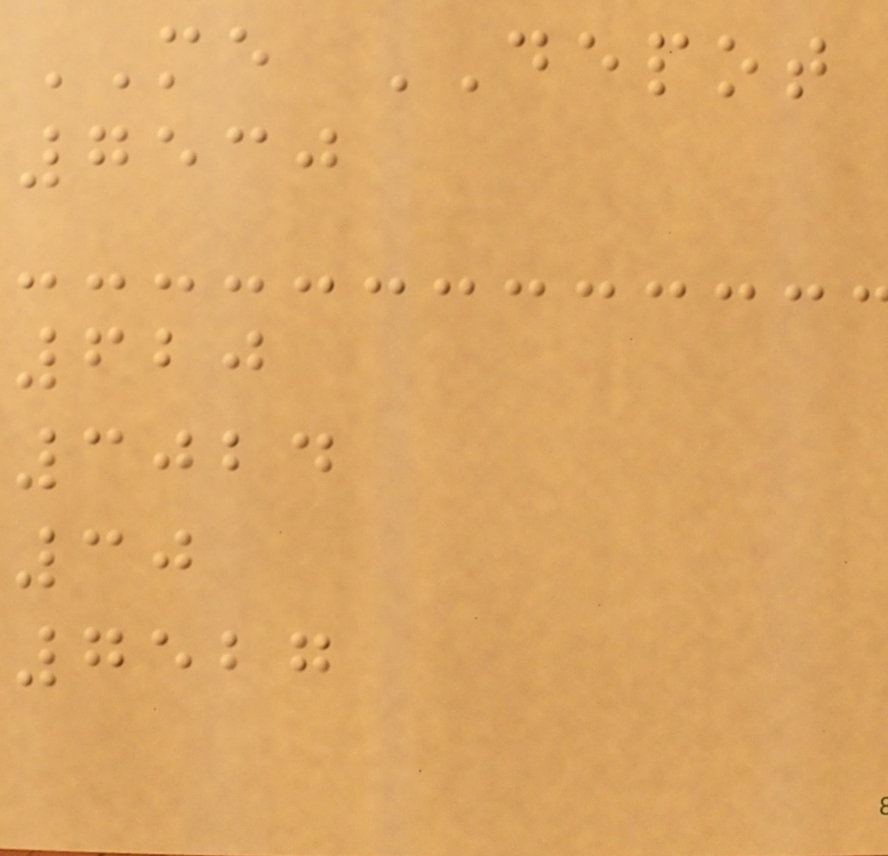ME DEPOT
7530
620
3024
30
7527
